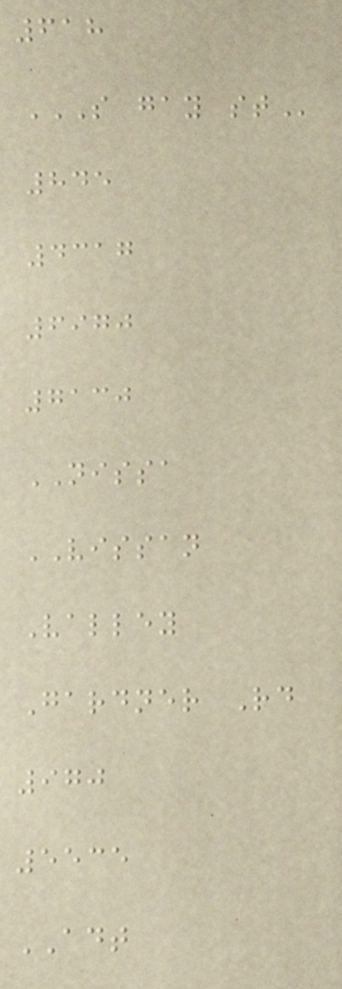618
S GAY ST
845
4317
6970
7130
NISSA
VISSAN
Valley
Gardner Rd
970
5535
ADT
